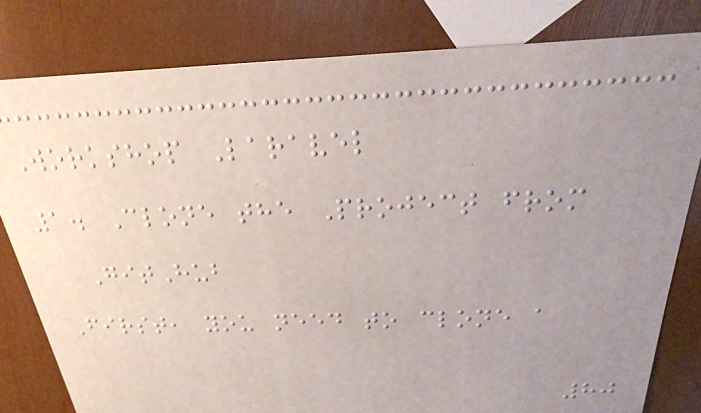Workshop Laravel
1. Clone the Project from
GitHub
First, you need to clone a
80
